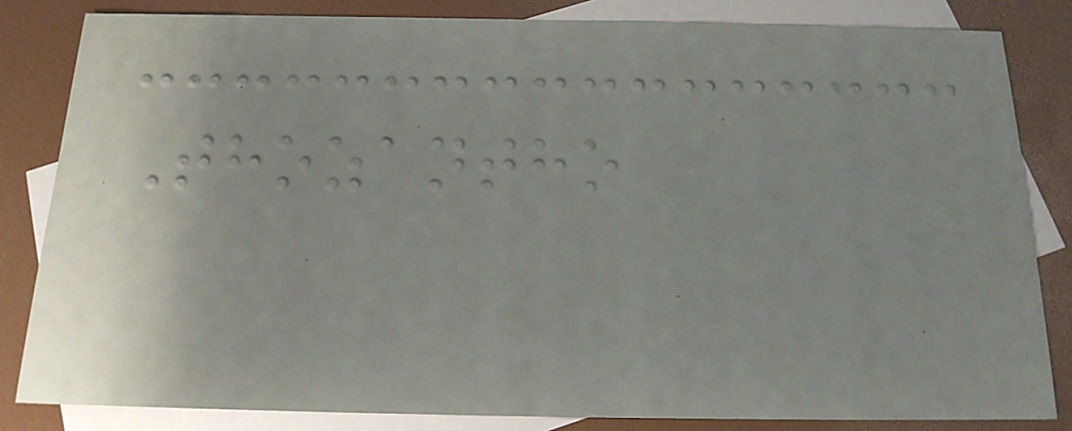Thozantho
